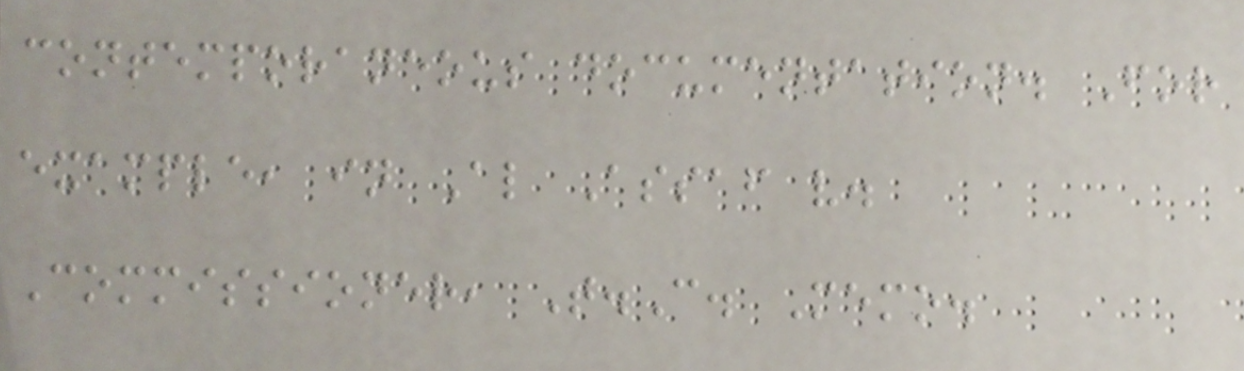contemporaneous documentation. For
example, in Al Assaf v.
Commissioner, T.C. Memo.
